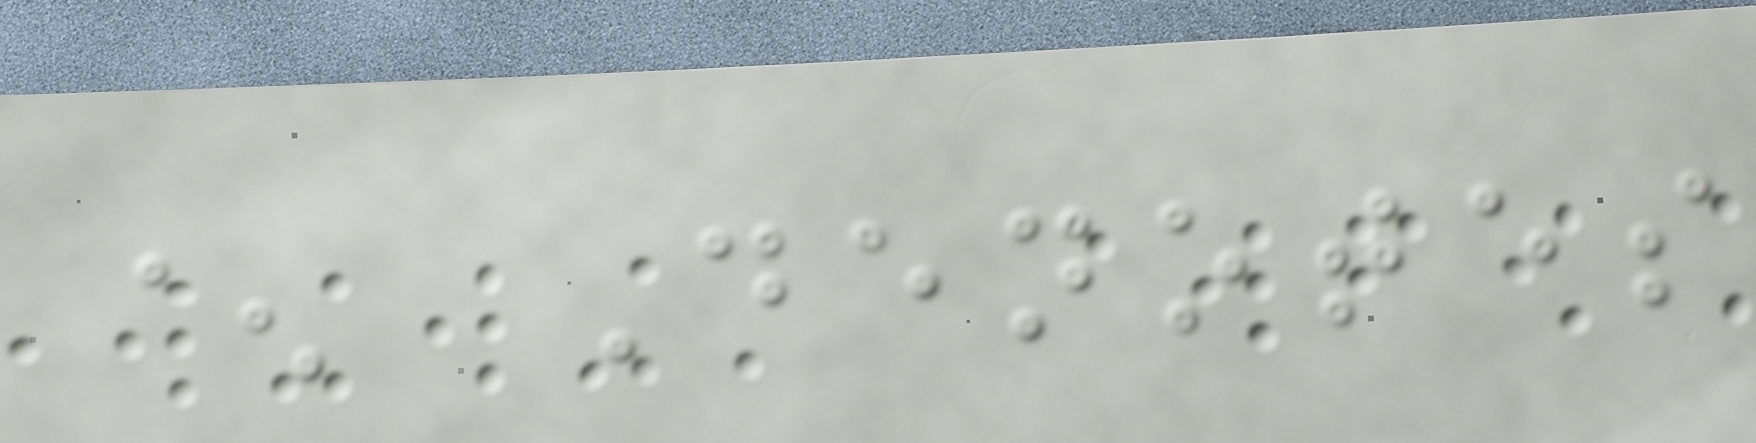^ Denotes
